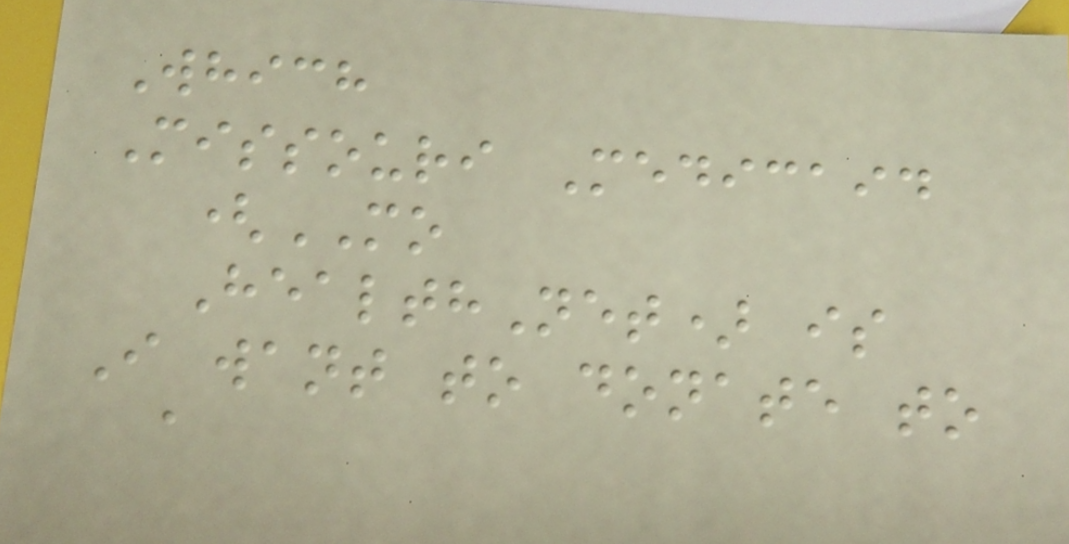Which
Missouri Medicaid
(MO
HealthNet) is
I want to donate to
a
